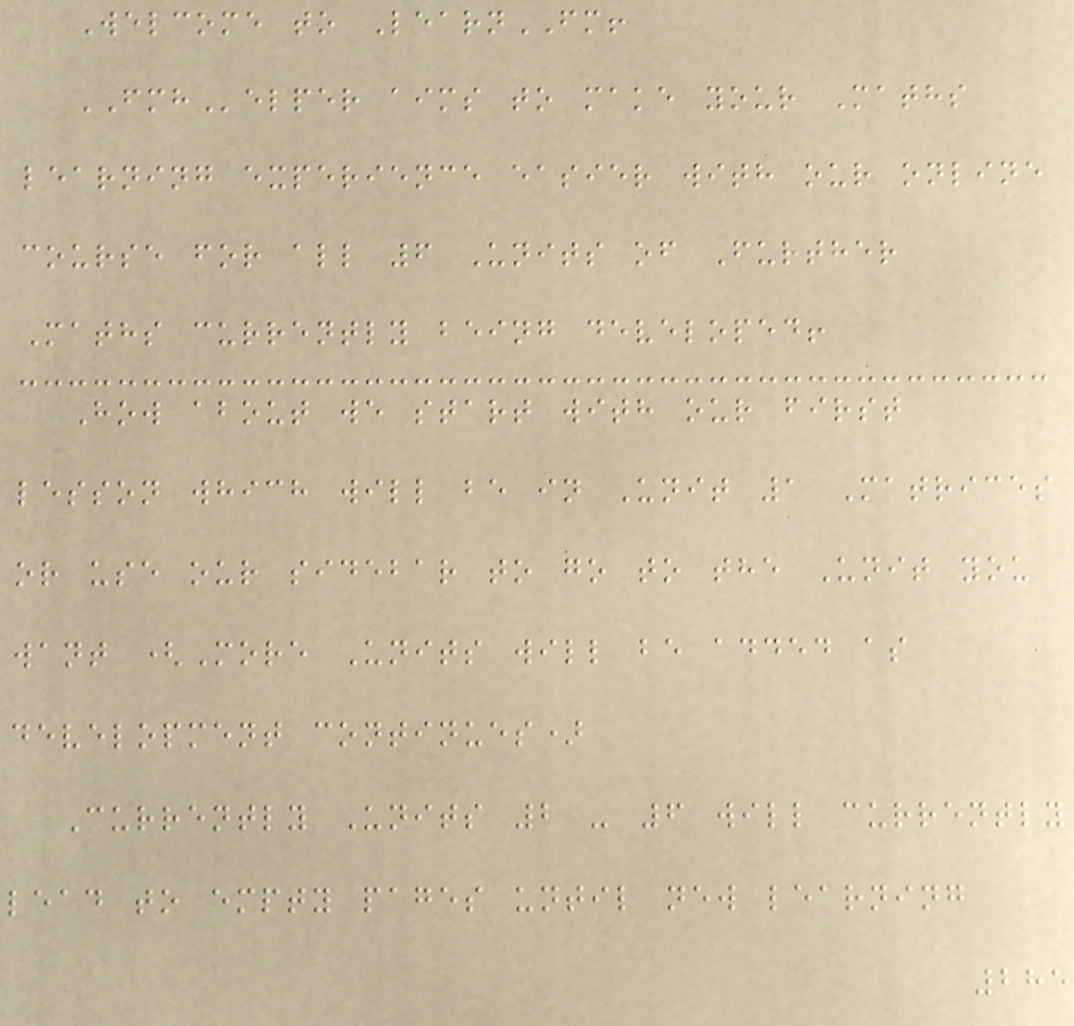Welcome to LearnFM!
FMHelper aims to make your Maths
learning experience easier with our online
course for all 6 Units of Further
Maths currently being developed!
How about we start with our first
lesson which will be in Unit 1 Matrices
or use our sidebar to go to the Unit you
want (More Units will be added as
development continues)
Currently Units 2 - 6 will currently
lead to empty pages until new learning
285
